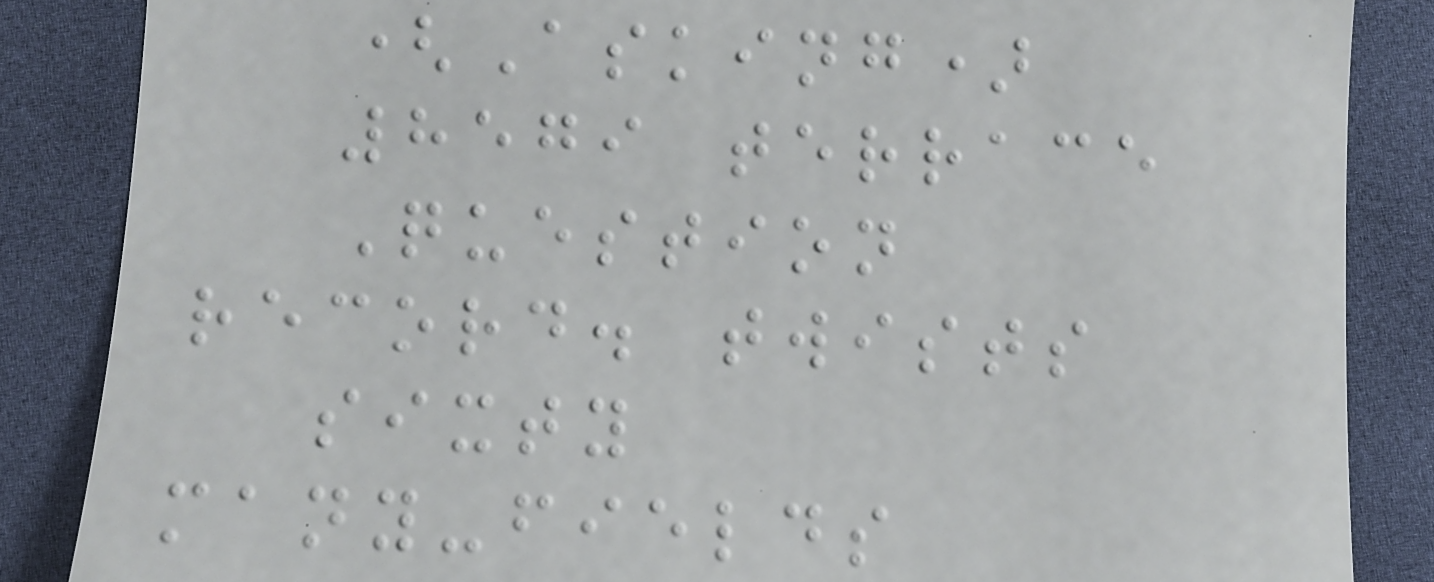(Asking)
8579 terrace
Question
record. twists
sixty
many-fields
